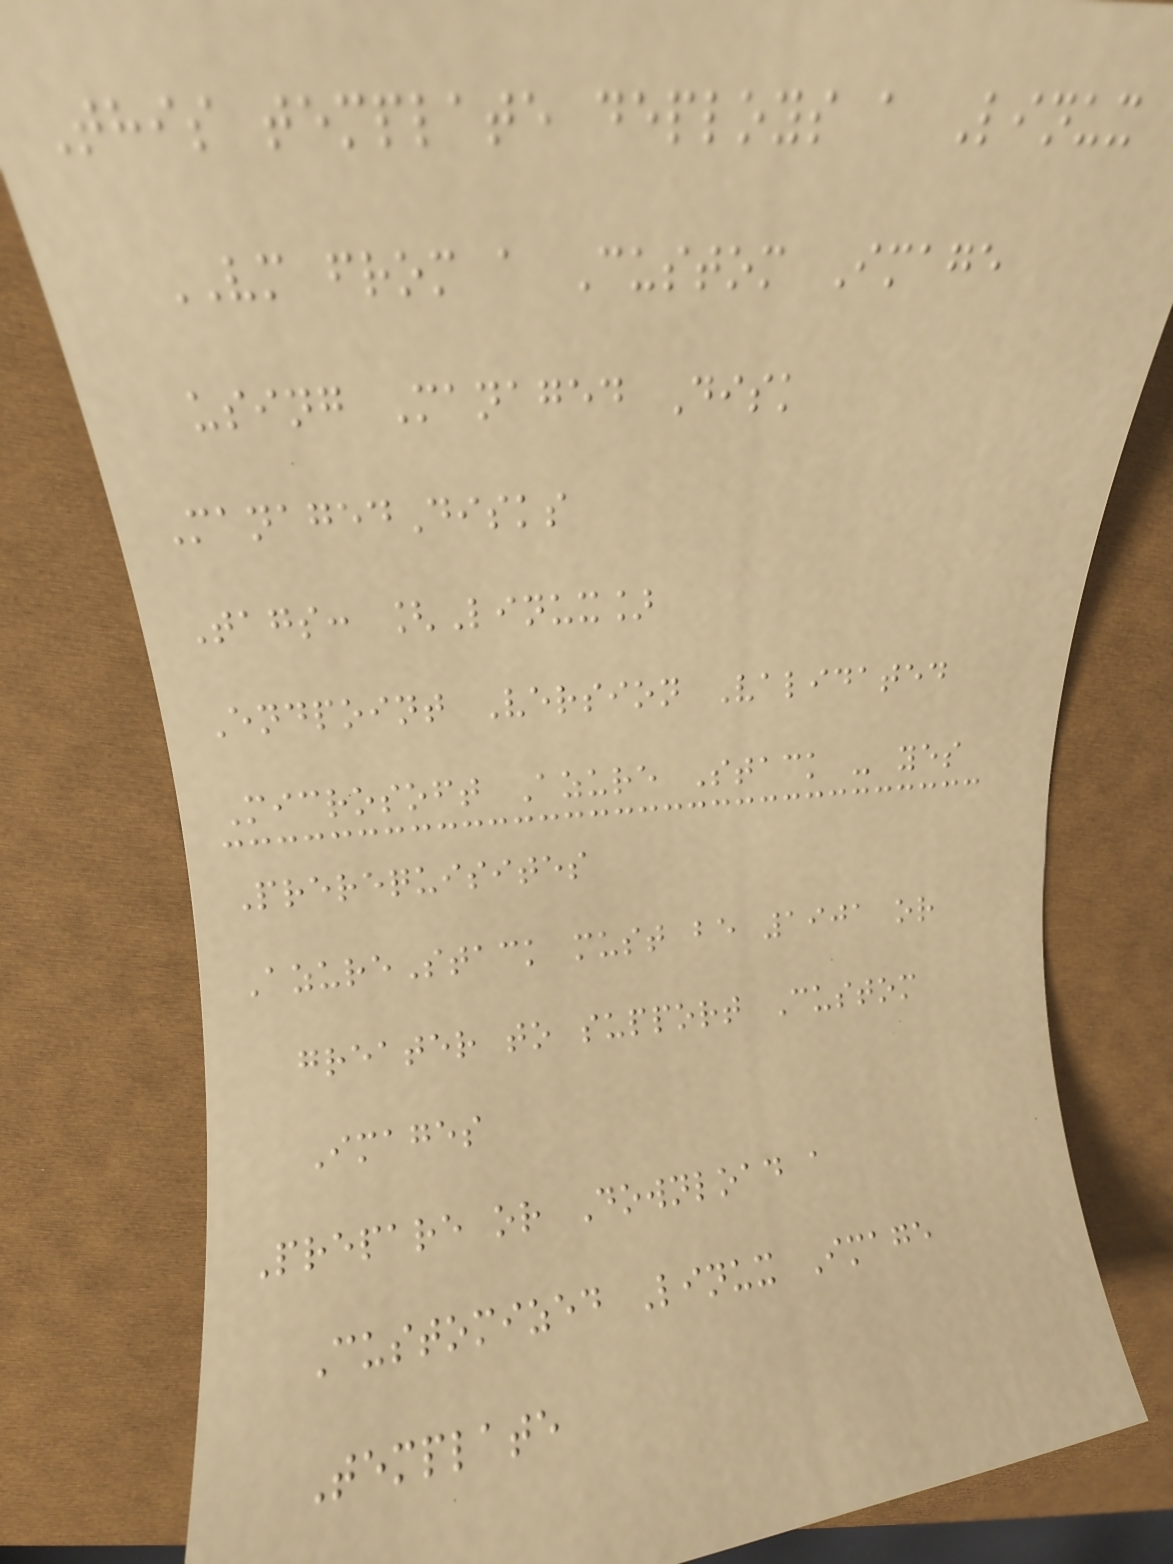This template deploys a Linux
VM from a Custom Image
using Managed Disk
ManagedDisks
Tags: [Linux]
Endpoint Version Validated
Microsoft Azure Stack - yes
Prerequisites
AzureStack must be 1901 or
greater to support Custom
Images
Prepare or Download a
Customized Linux Image
Template
